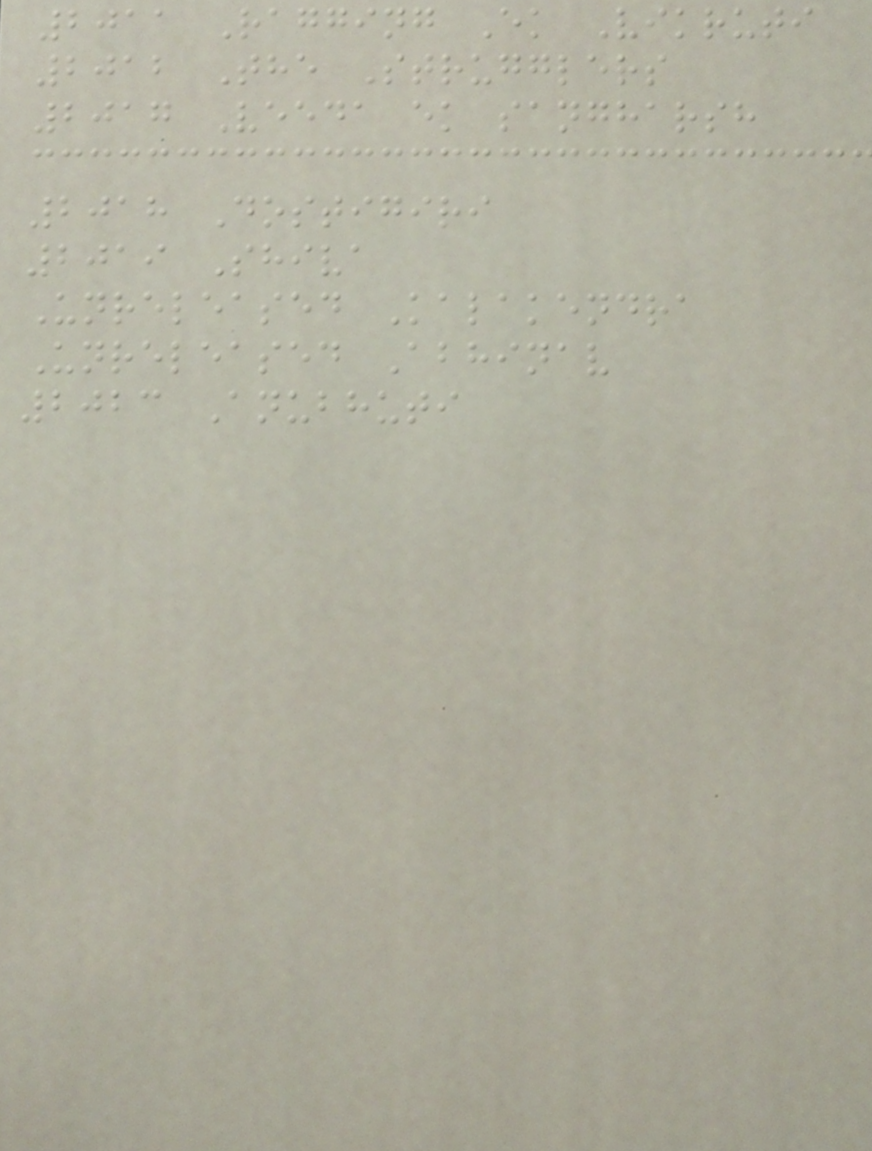2011 Ragging Ek Vikruti
2012 The Strugglers
2017 Veeda ek sangharsh
2018 Dostigiri
2019 Shiva
Unreleased Kalakendra
Unreleased Abhinav
2023 Anubhuti
